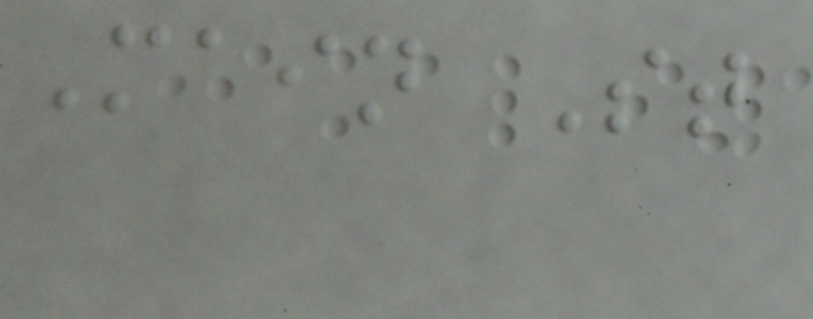Main St
